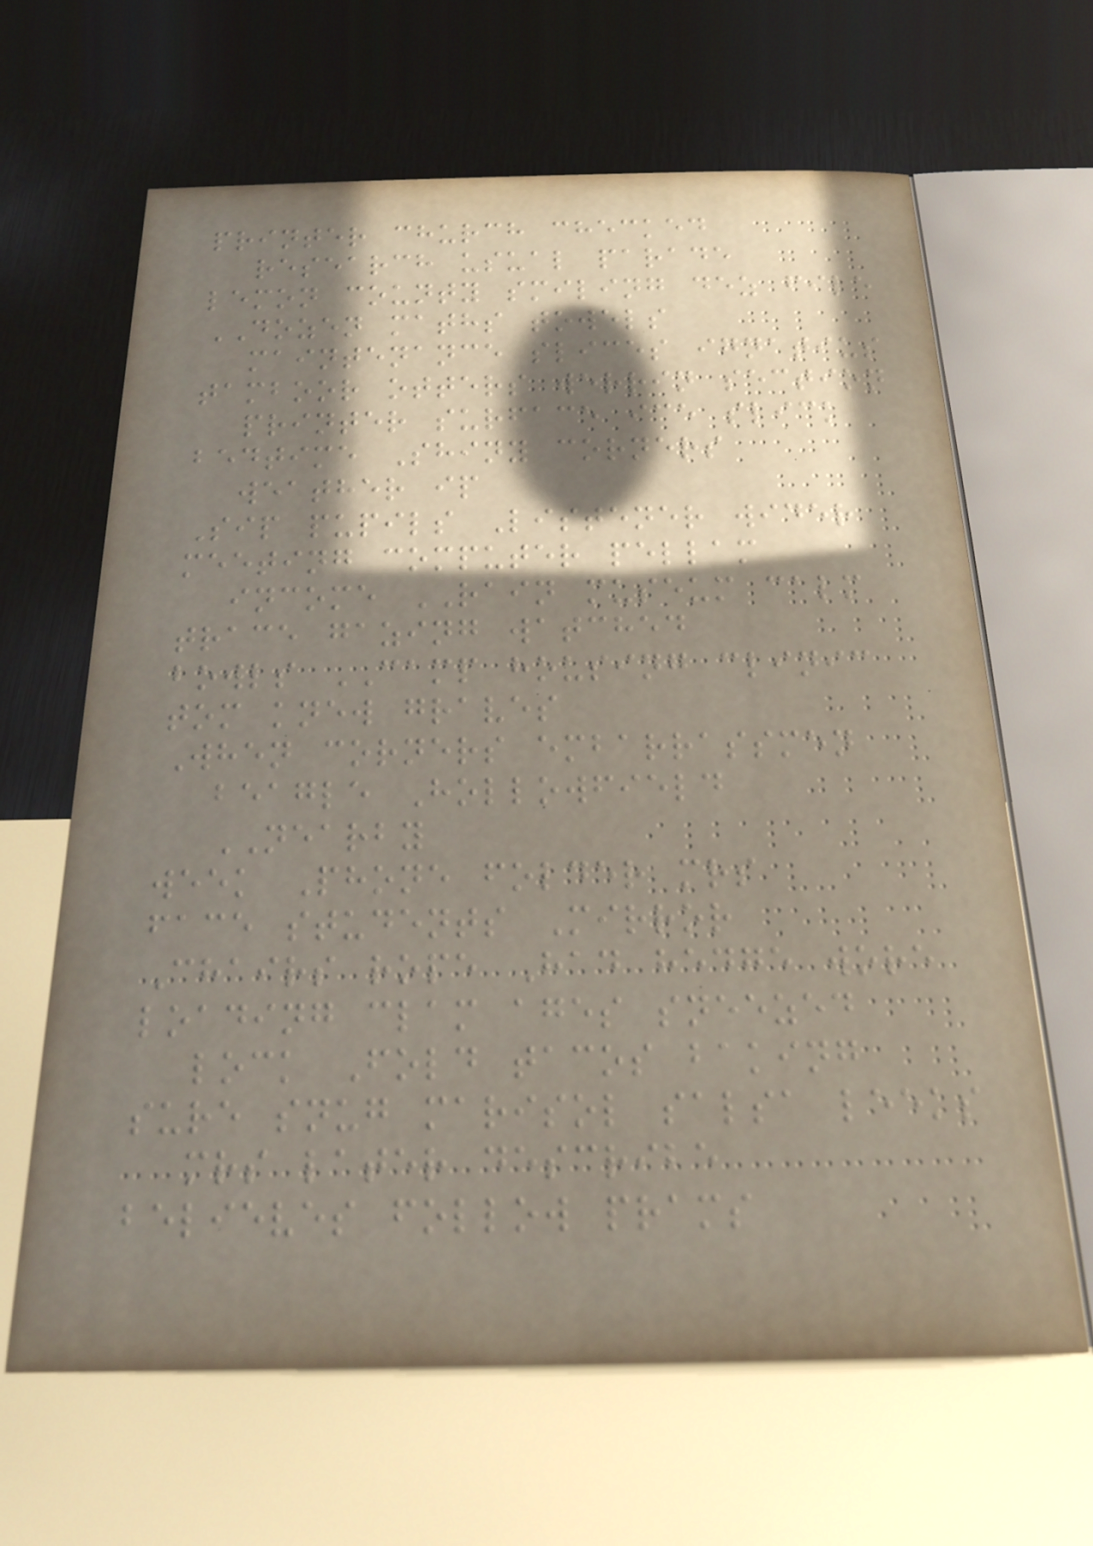printer church checked
research usual parade
lemon county smiling dez file
DOZEN maths towels
maintenance slices ignatius
tamboor otters werrin section
printer surface ice slick
bedtime Shiny corners
weather ip
Sip pupils Listener wider
meeting computer pellam
income RAIN museum calm
trace gazing watched
bowls CAMP housing clinic
tom knew graves
When corners embarrassmen
beagle Hollowfield
NEARBY
week Phone folder mrs
face students Mirror
Chairs rope Had hedge wore
loading clam ages sneezed
lock Fold tacos baking
sure snug marisol salsa leeks
mrs later describe
believes follow prams
